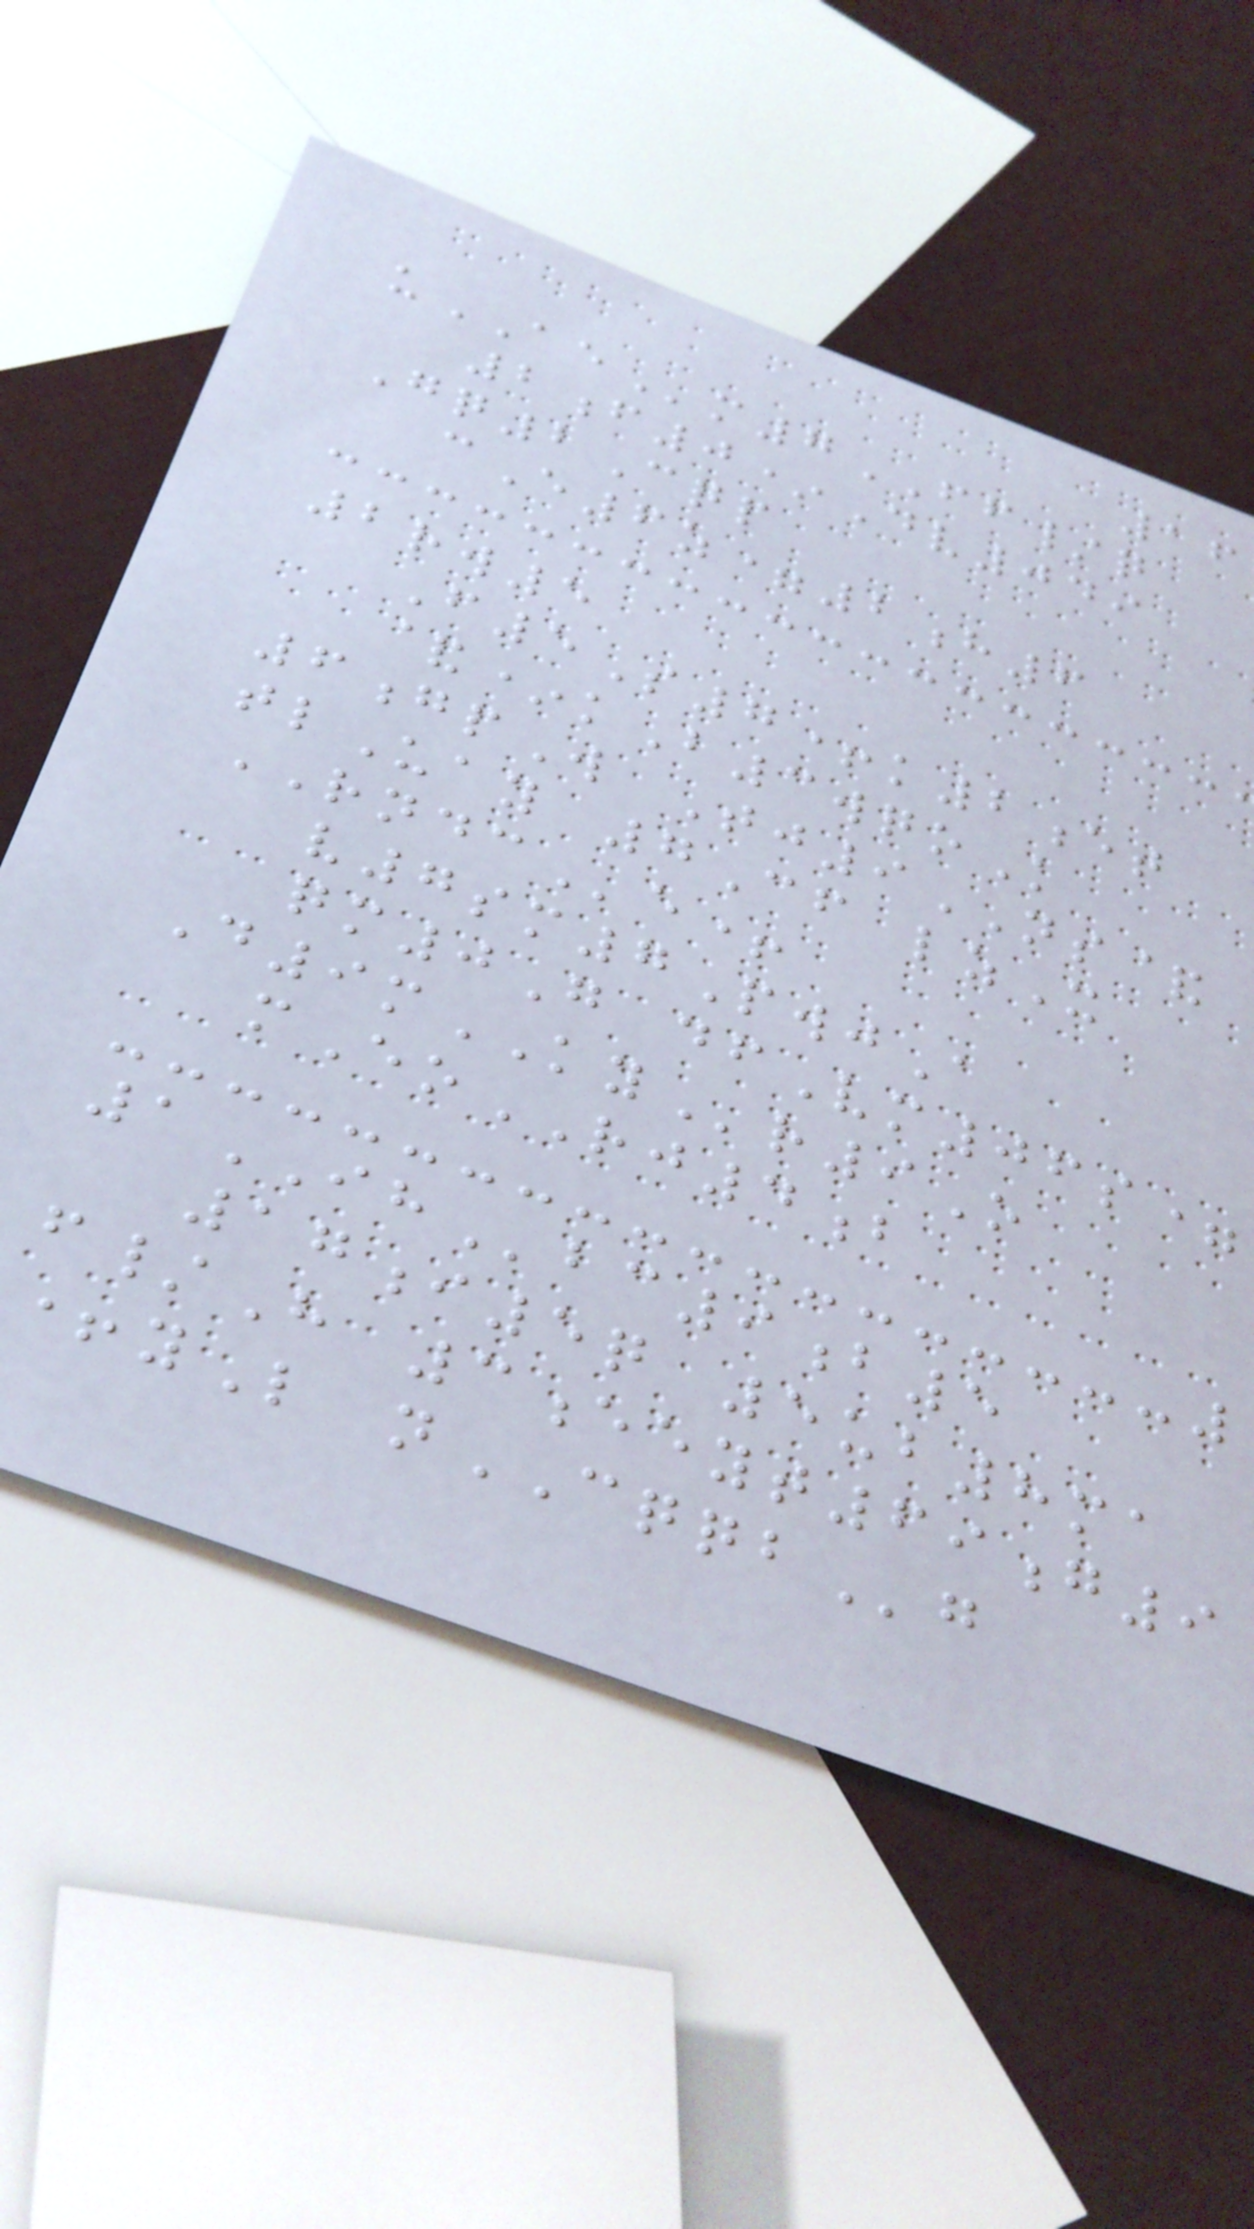uAEm7FF/q
2f0*Dv049
Gq2Cqp
cE6z=2h6
2rw5
F5S7+k2et
&*kB3wqoK
6gpW Tj9NS&
tlUay 7Cf lzX
RNDCe+
v7sm7PwjA
qm0G dfVm06s=
D9mKYr9O
mEoRJ4b
1IHbc9b5
17i5q 5ub8ma
f/H 3eeyt69g9
+yL nCQQBg
